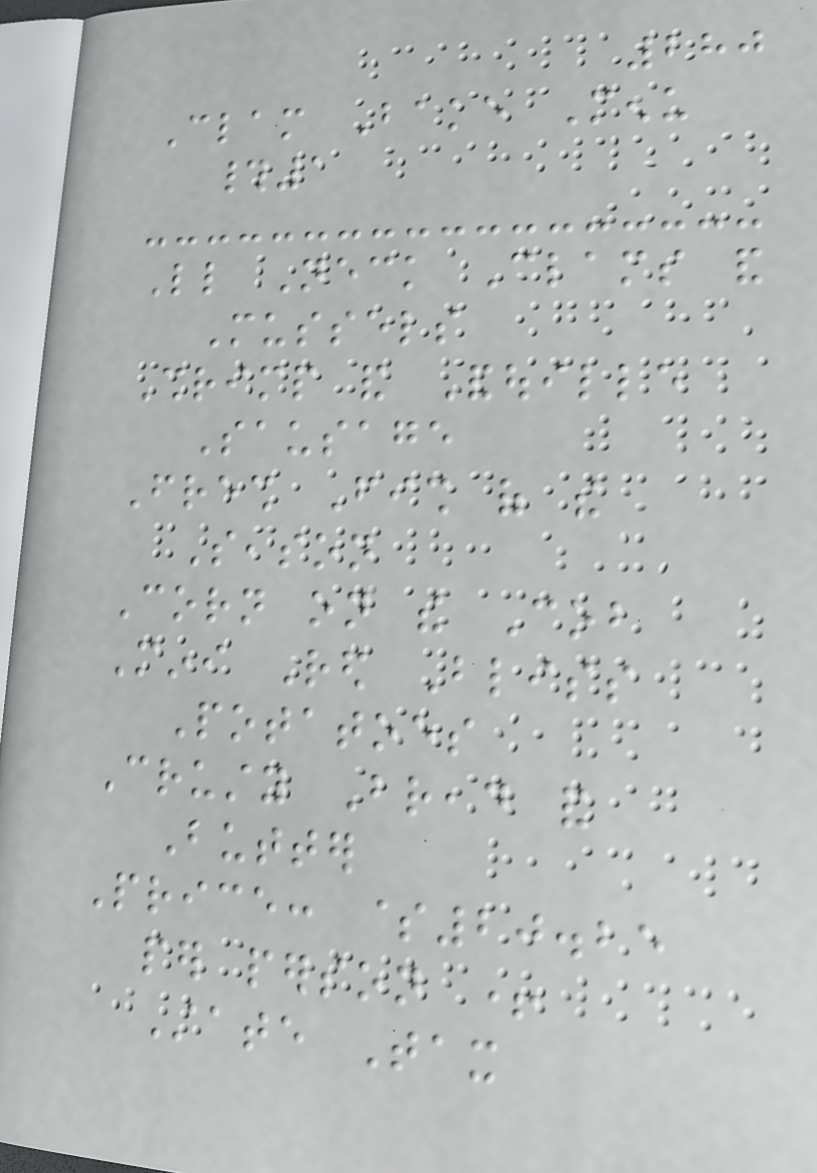280
Clam Bake Menu
#1
Little Neck Clams and
Mussels
Shrimp and Andouille
Sausage
Fresh Fish of the
Season
Corn on the Cob
Mini Red Bliss
Potatoes
Crusty Bread and
Butter
Price: $20.25
per person +
State Tax
